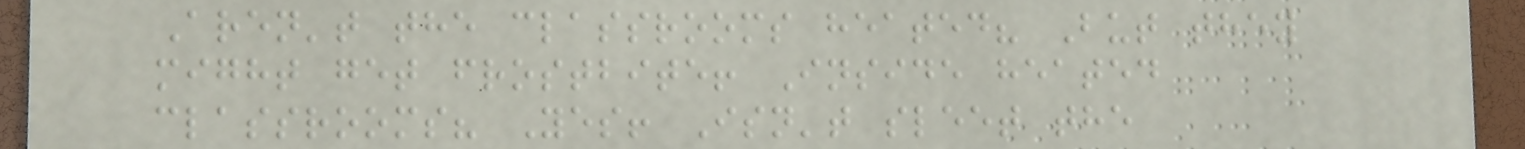Aren't the classrooms heated? But they
might get frostbite! Inside heated
classrooms? Yes! Isn't sleet the
